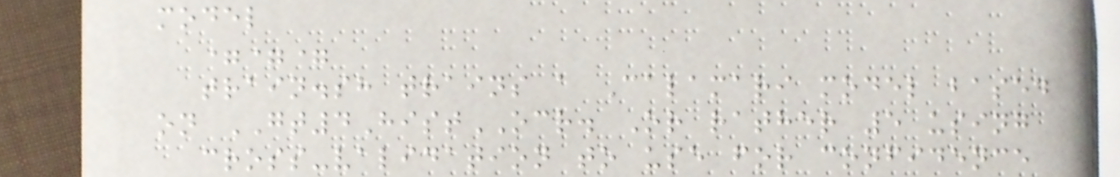model
===
train.sh trains a Calamari model based
on GT4HistOCR. Or rather 5 using
cross-validation to use for confidence
